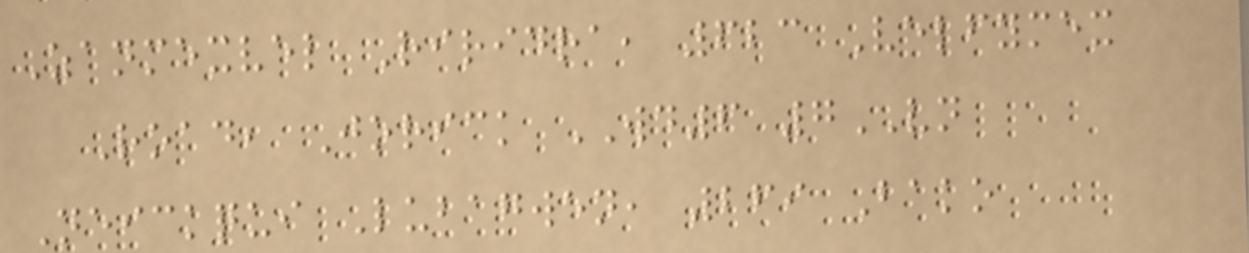Zanmexvel Riridra, 623 Velfymex
Road, Jorick WD6 7VN
Neickqui Lubagwen, 269 Bako
